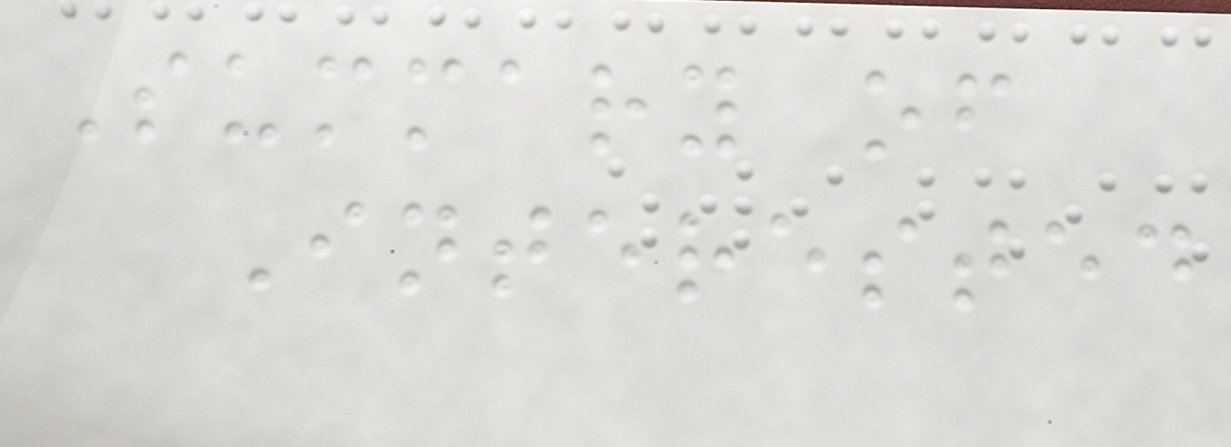Summary of
Interested
